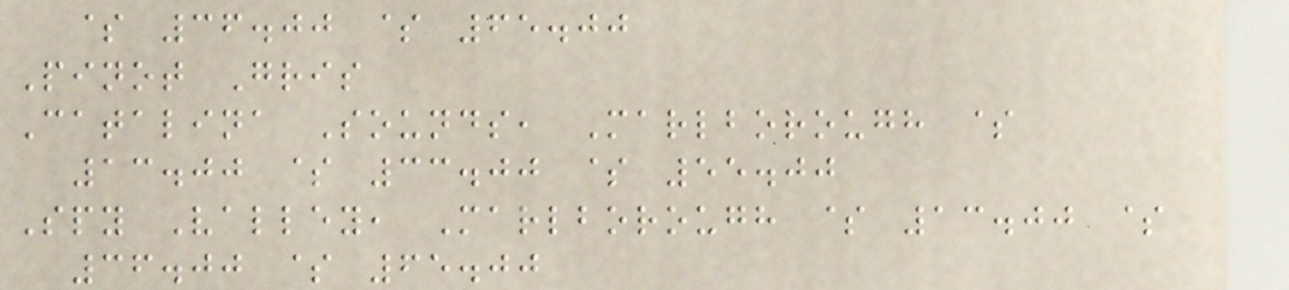$ 36.00 $ 65.00
Pinot Gris
Catalina Sounds, Marlborough $
13.00 $ 33.00 $ 55.00
Spy Valley, Marlborough $ 13.00 $
36.00 $ 65.00
